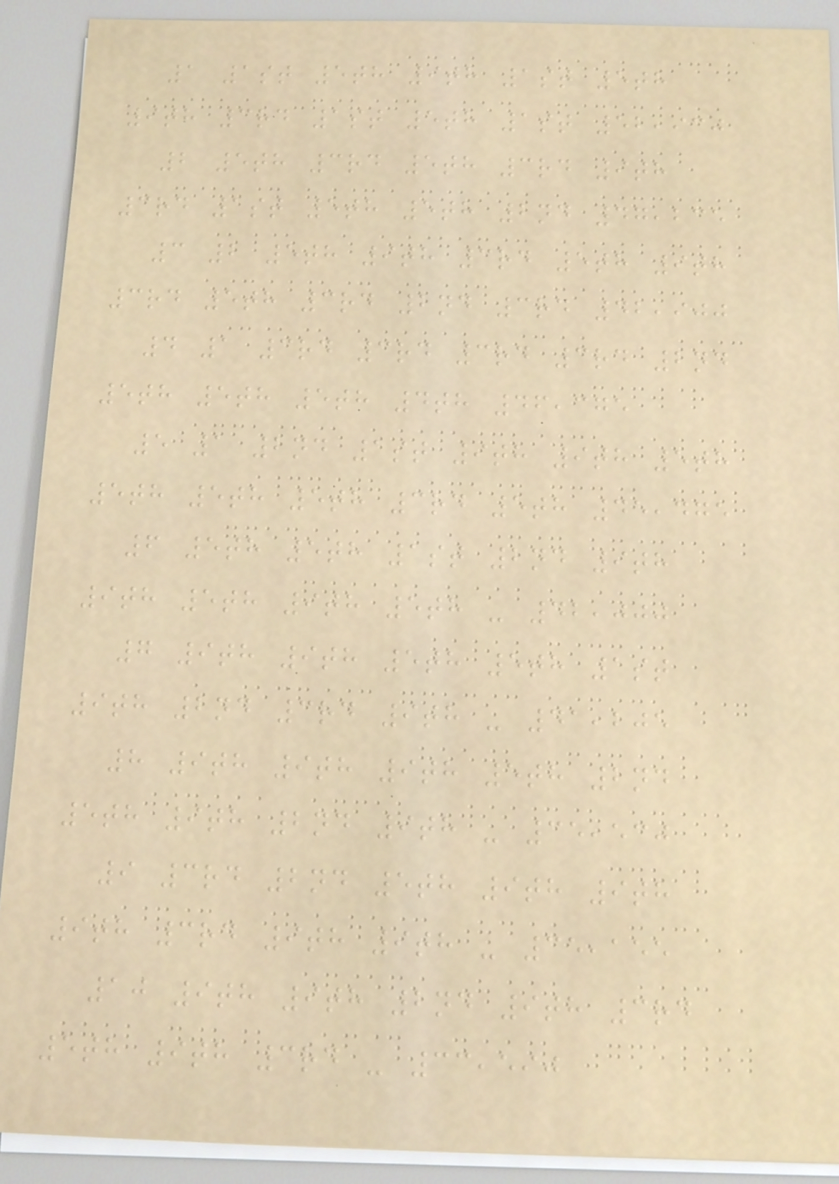1 1st 5th 9th 1st 5th
9th 3rd 1st 5th 1st 52,930
2 5th 3rd 5th 3rd 9th
3rd 1st 5th 5th 2nd 47,235
3 2 5th 9th 3rd 5th 9th
3rd 5th 3rd 2nd 3rd 42,900
4 1 3rd 3rd 3rd 3rd 2nd
5th 5th 5th 4th 46,375
5 1 2nd 1st 9th 9th 5th
5th 5th 5th 3rd 5th 45,475
6 5th 5th 1st 2nd 9th
9th 5th 9th 5th - 42,000
7 9th 9th 5th 5th 1st
9th 2nd 3rd 9th - 41,205
8 9th 9th 9th 5th 2nd
5th 9th 2nd 9th - 35,530
9 3rd 2nd 5th 9th 9th
9th 3rd 9th 9th - 35,155
10 9th 9th 2nd 9th 3rd
5th 9th 3rd - 33,590
